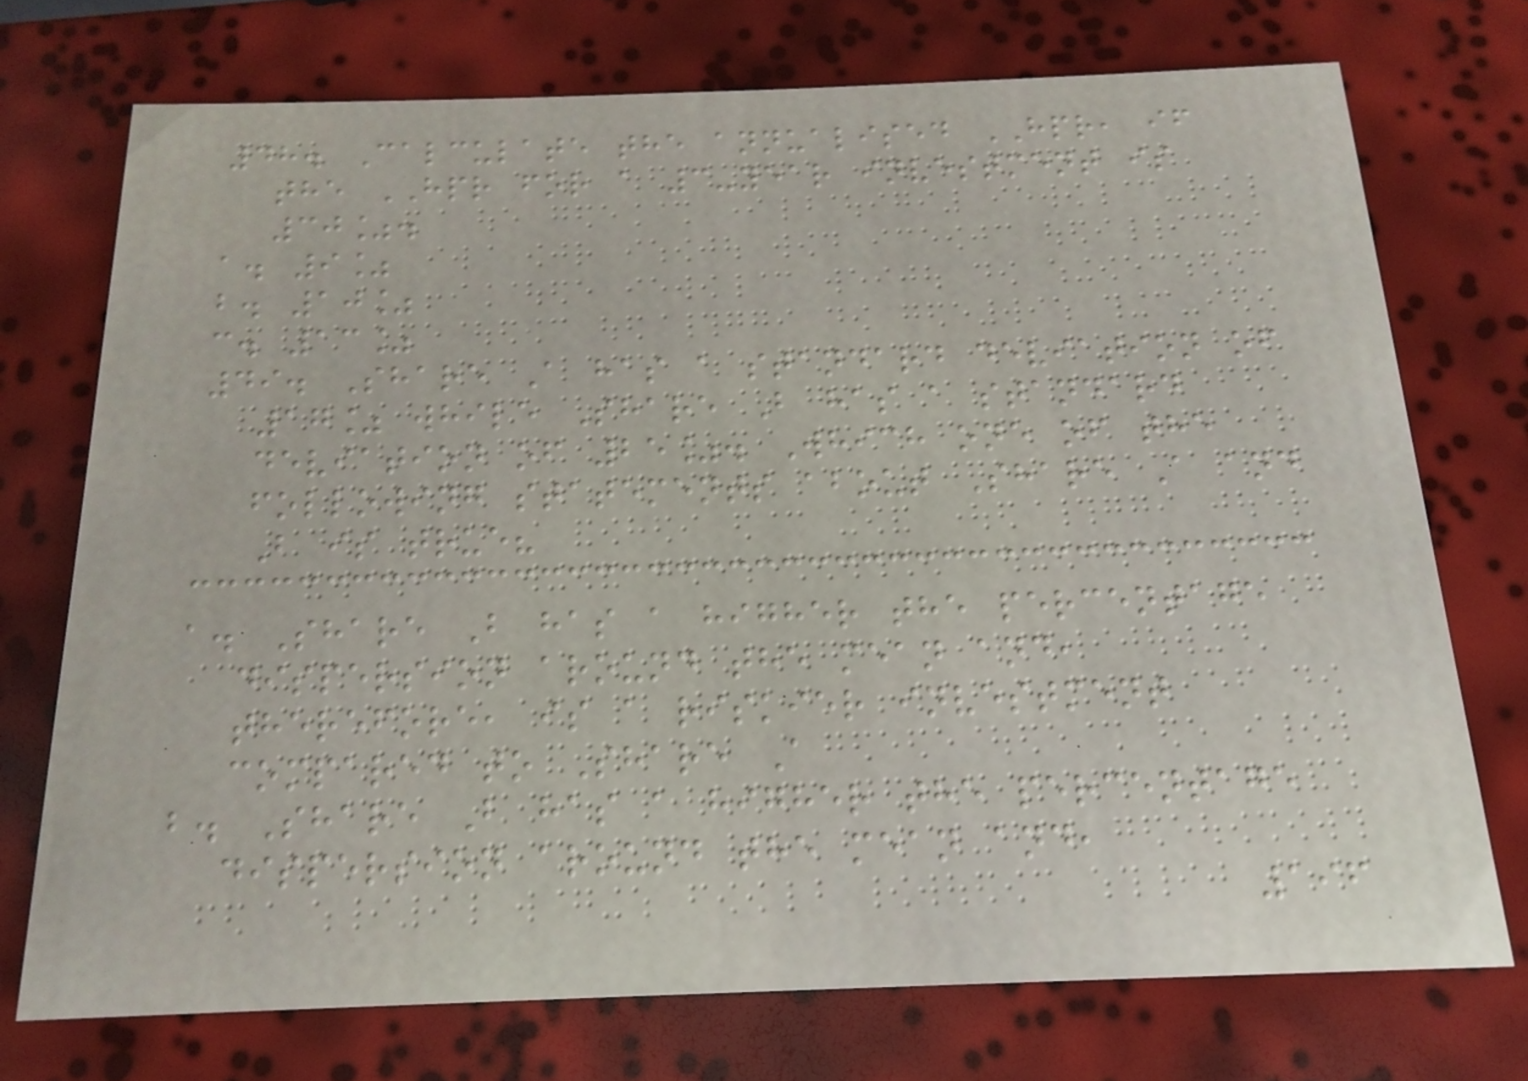48. Calculate the annualised HPR, if
the HPR for a 3-year investment is
30%.
a. 9%
b. 10%
c. 13%
49. Share A has a standard deviation of
17% while Share B has a standard
deviation of 25%. Which one of the
following statements about Share A and
B is true?
a. Share B has a higher the percentage
dispersion around the mean and,
therefore, is a riskier investment
compared to Share A
b. Share B has a higher the percentage
dispersion around the mean and,
196
